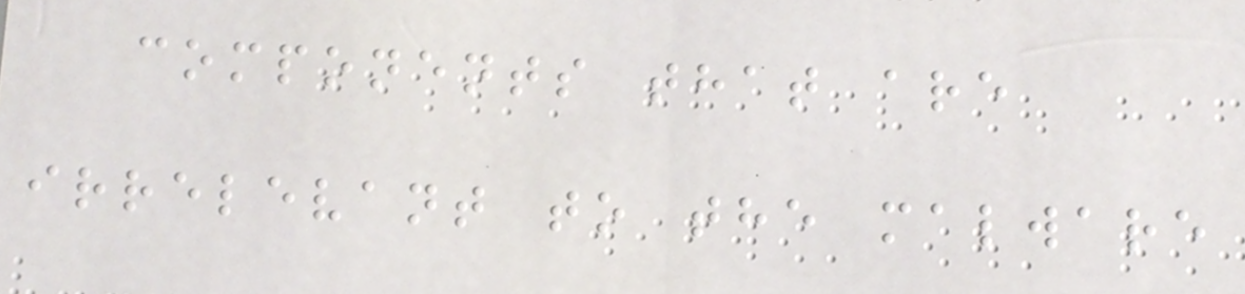components that are
irrelevant to the malware
